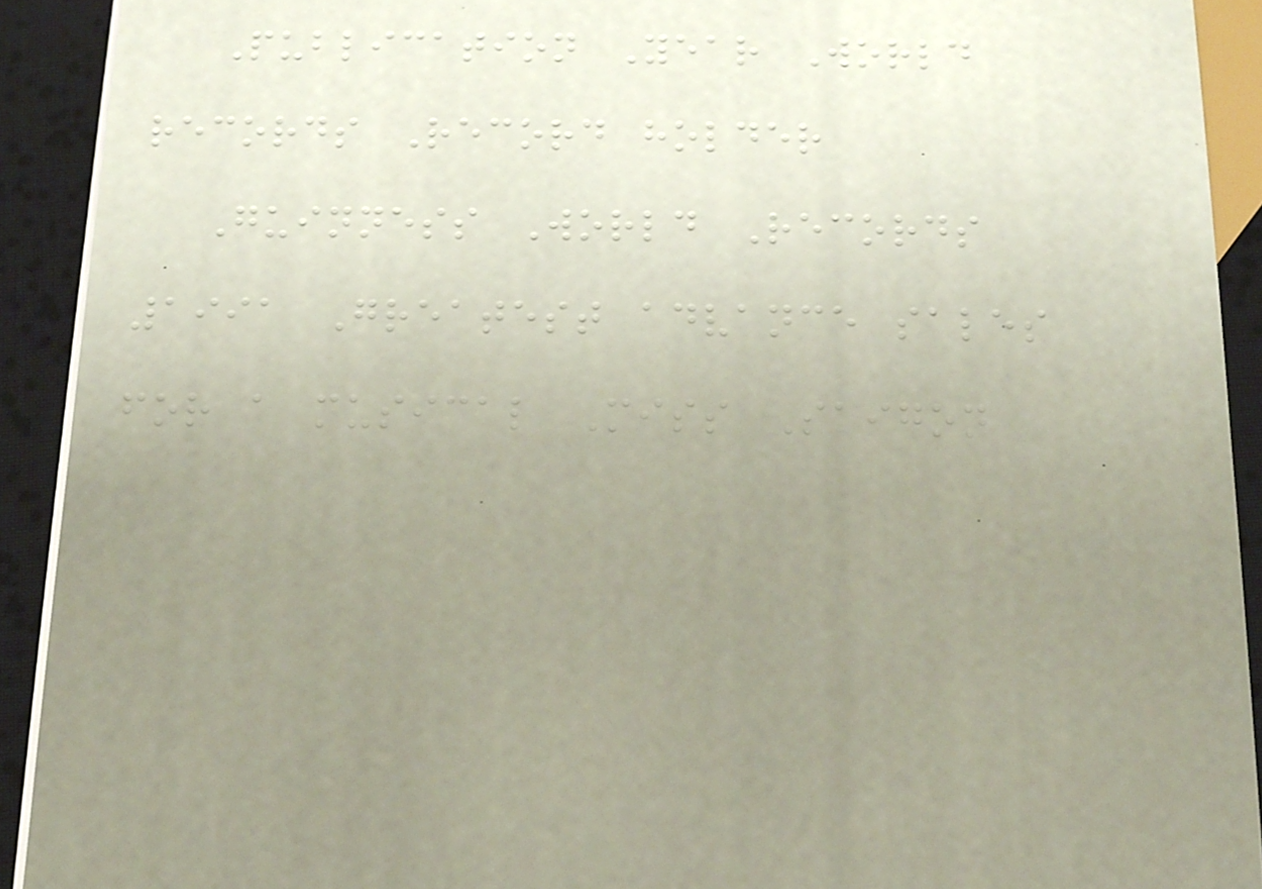Publication Year World
records Record holder
Guinness World Records
1991 Greatest advance sales
for a musical Miss Saigon
